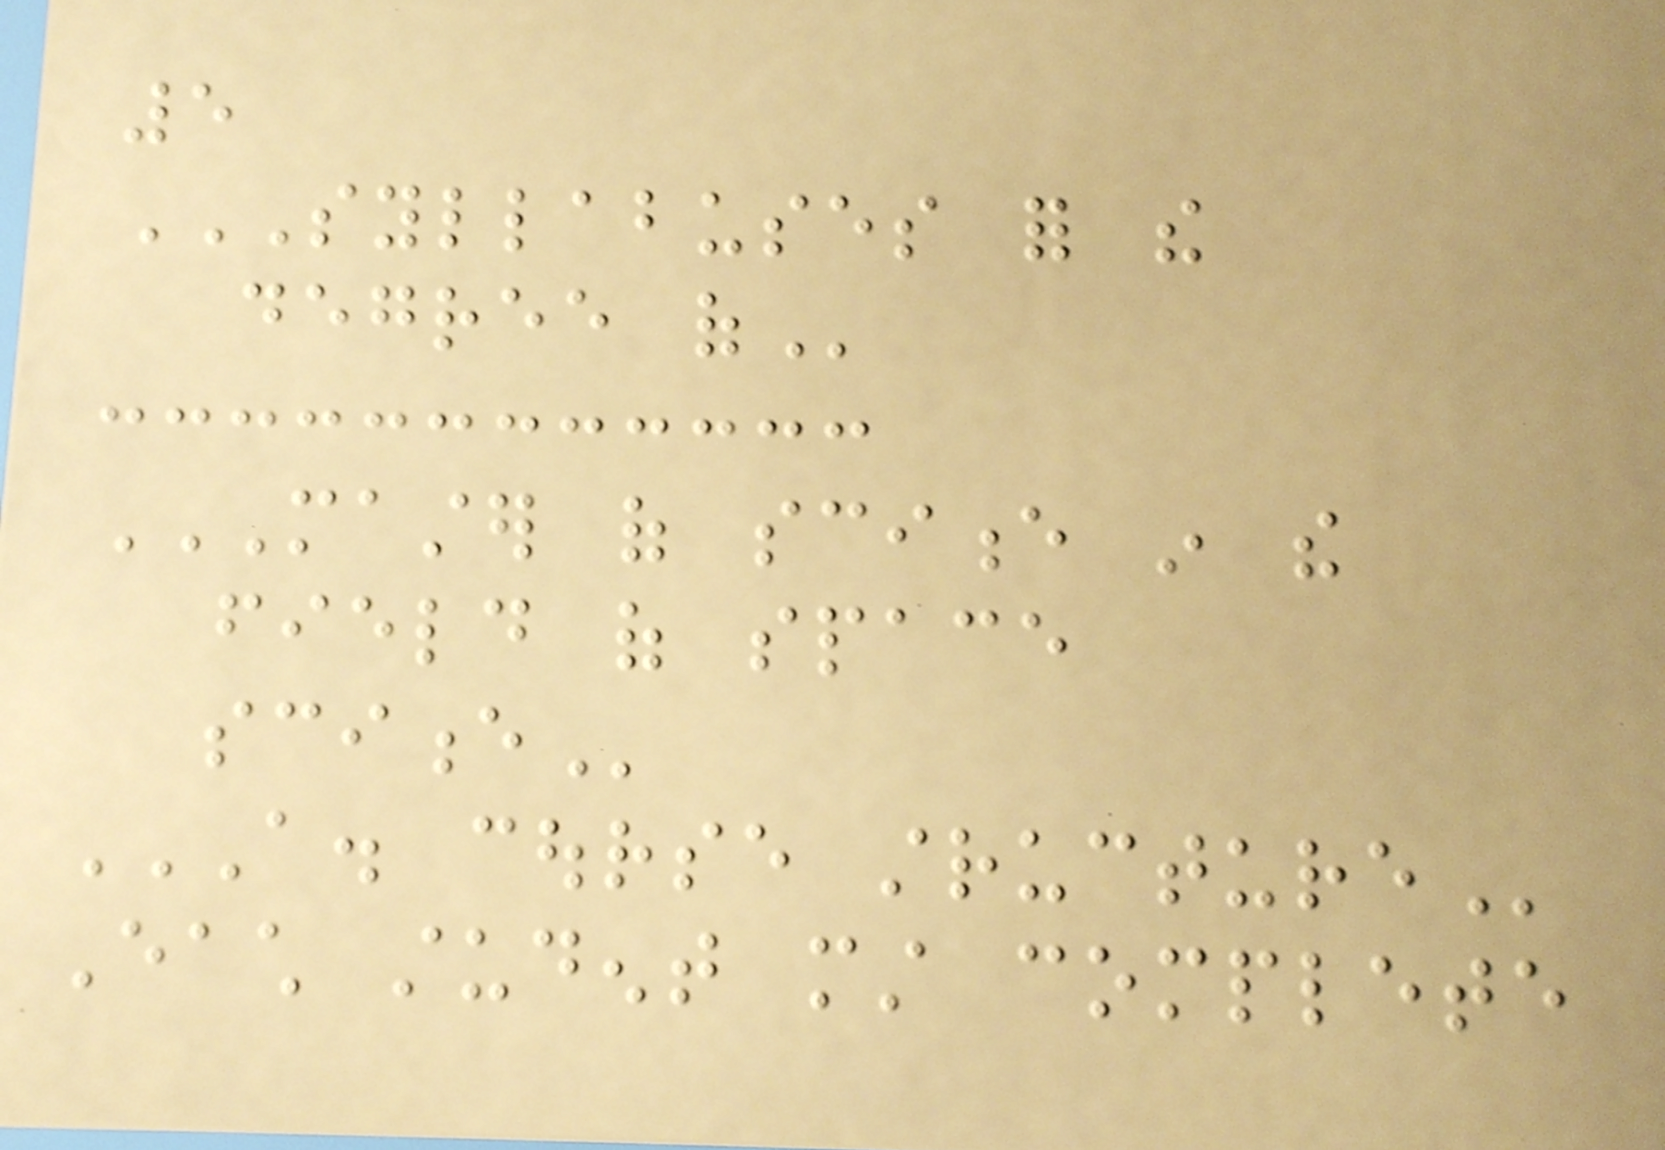5
SYLLABUSES FOR THE
DEGREE OF
MASTER OF SCIENCE IN THE
FIELD OF SPACE
SCIENCE
A. COURSE STRUCTURE
Each student must complete
